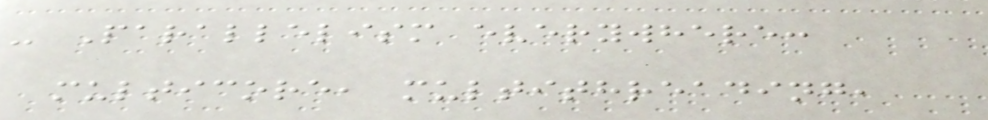- Parallelism everywhere:
multicore, multithreading,
